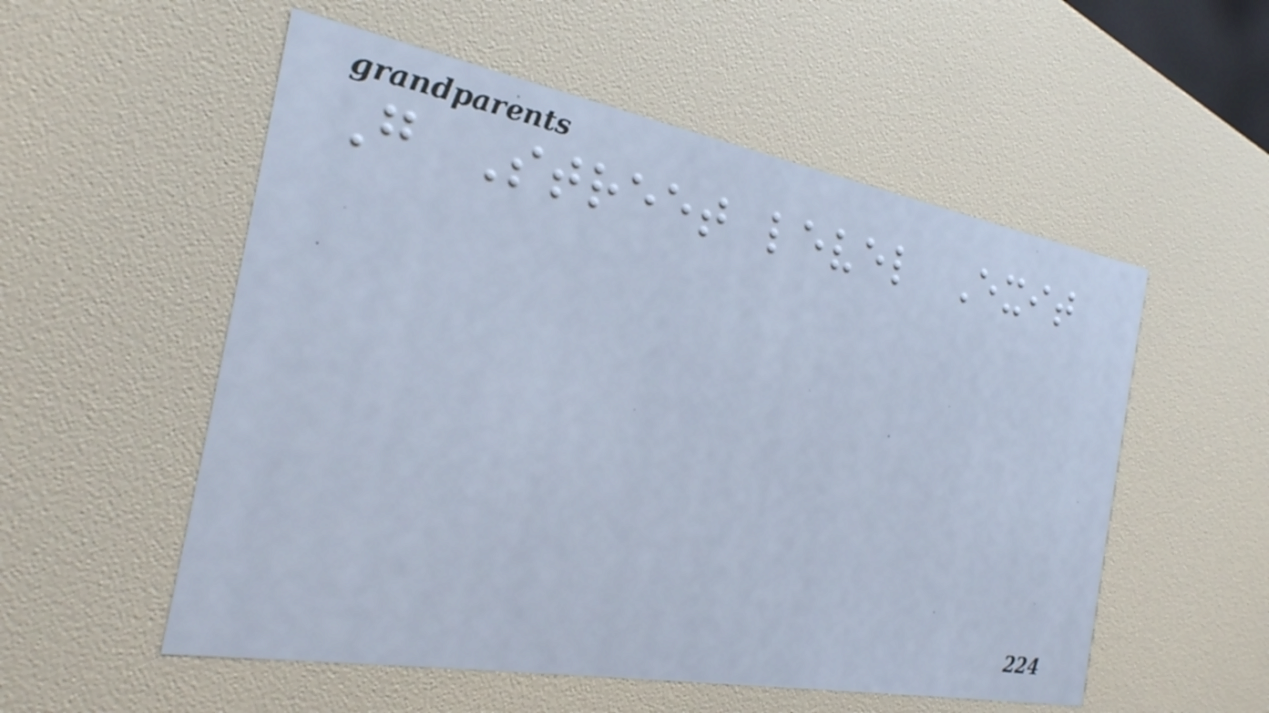G Street level Exit
